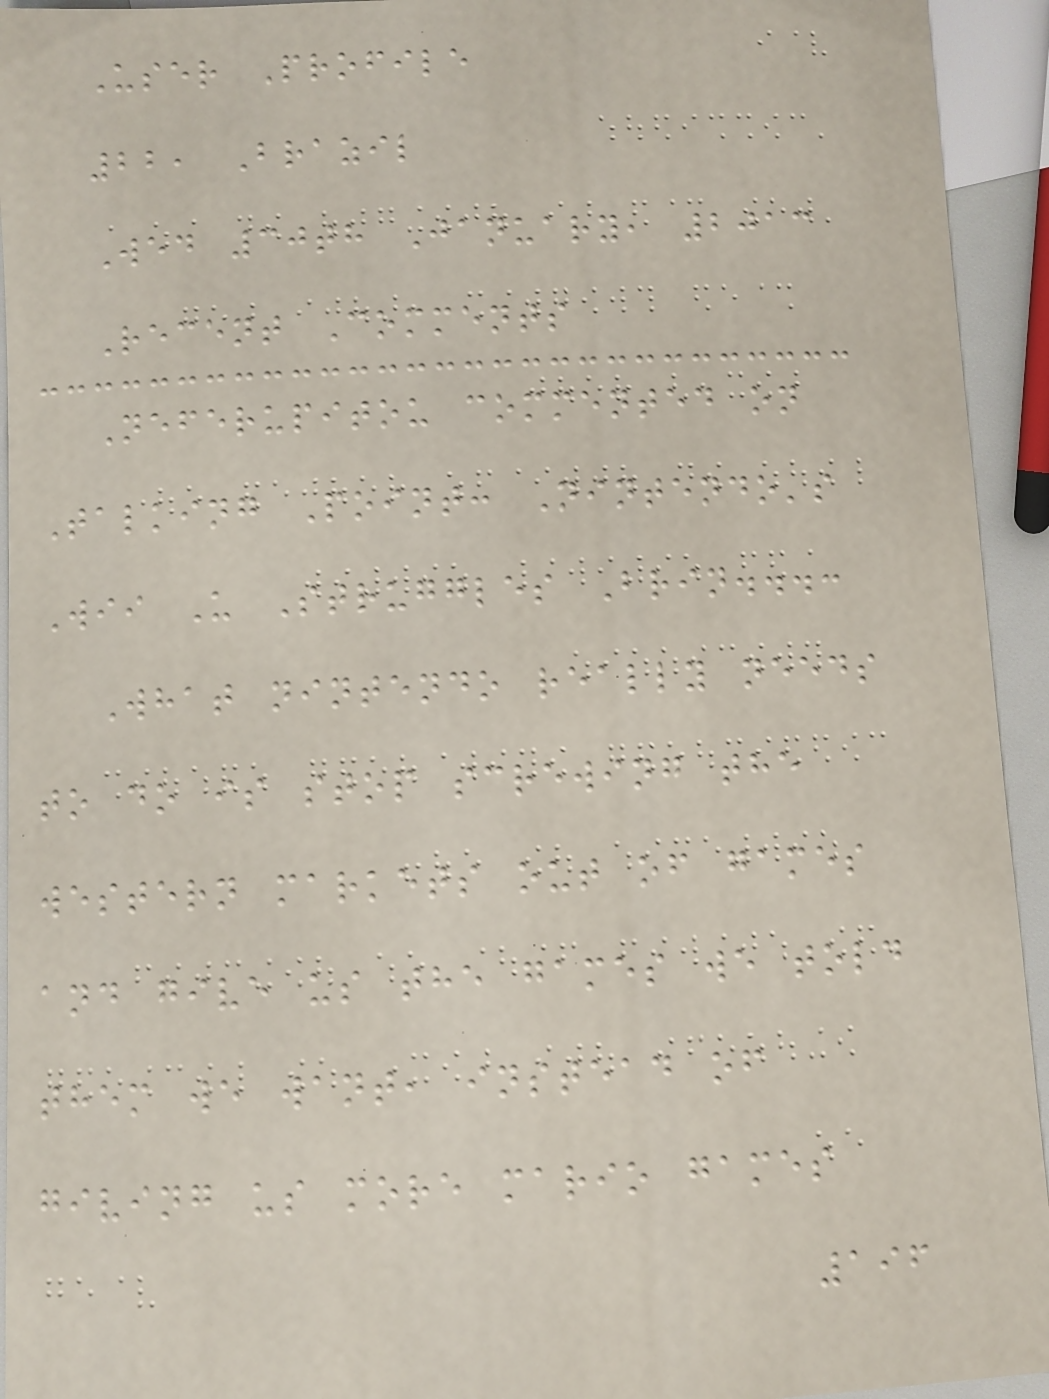User Profile
22, Brazil
Wed 30th January, 2013
Recent Comments
Neferupitou commented on
Talking Point: Nintendo's
Wii U Struggles Brin...:
What nintendo really needs
to do is stop screwing the
western markets out of games
and give us the games we told
them we want, instead of
giving us more mario games
196
